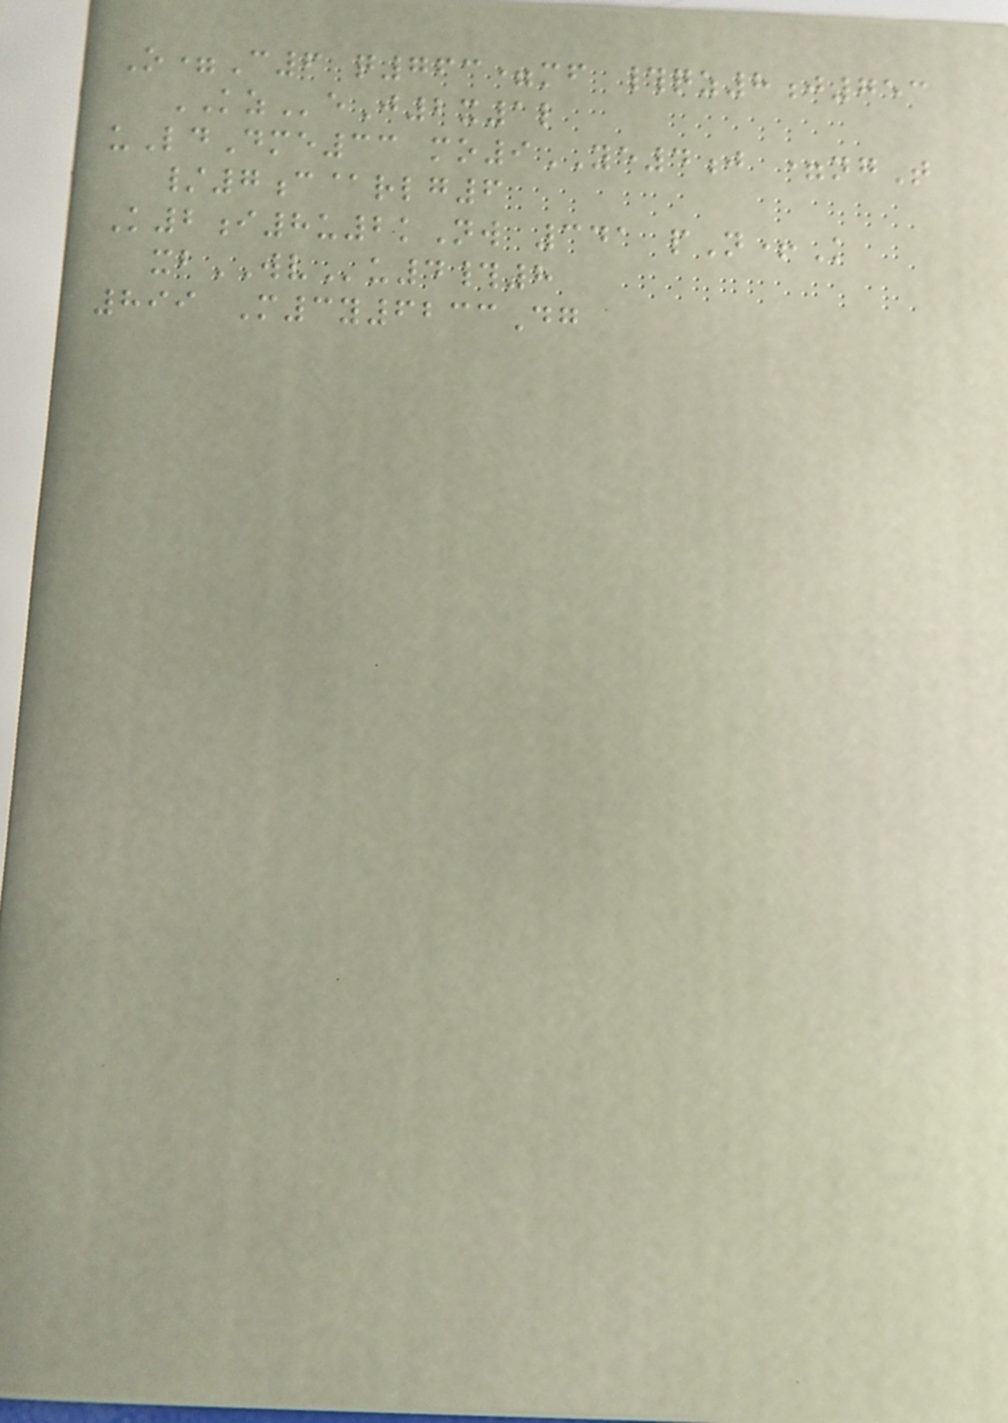O=C6 q763=mf #qz8j753
KZeJ2x1l
uLdDme33 mo9YE4j =ngT
/7c@rlg6
K2i8u2kNw 341 pN+K
xbWVu4#8
899 M3y6233Dg
